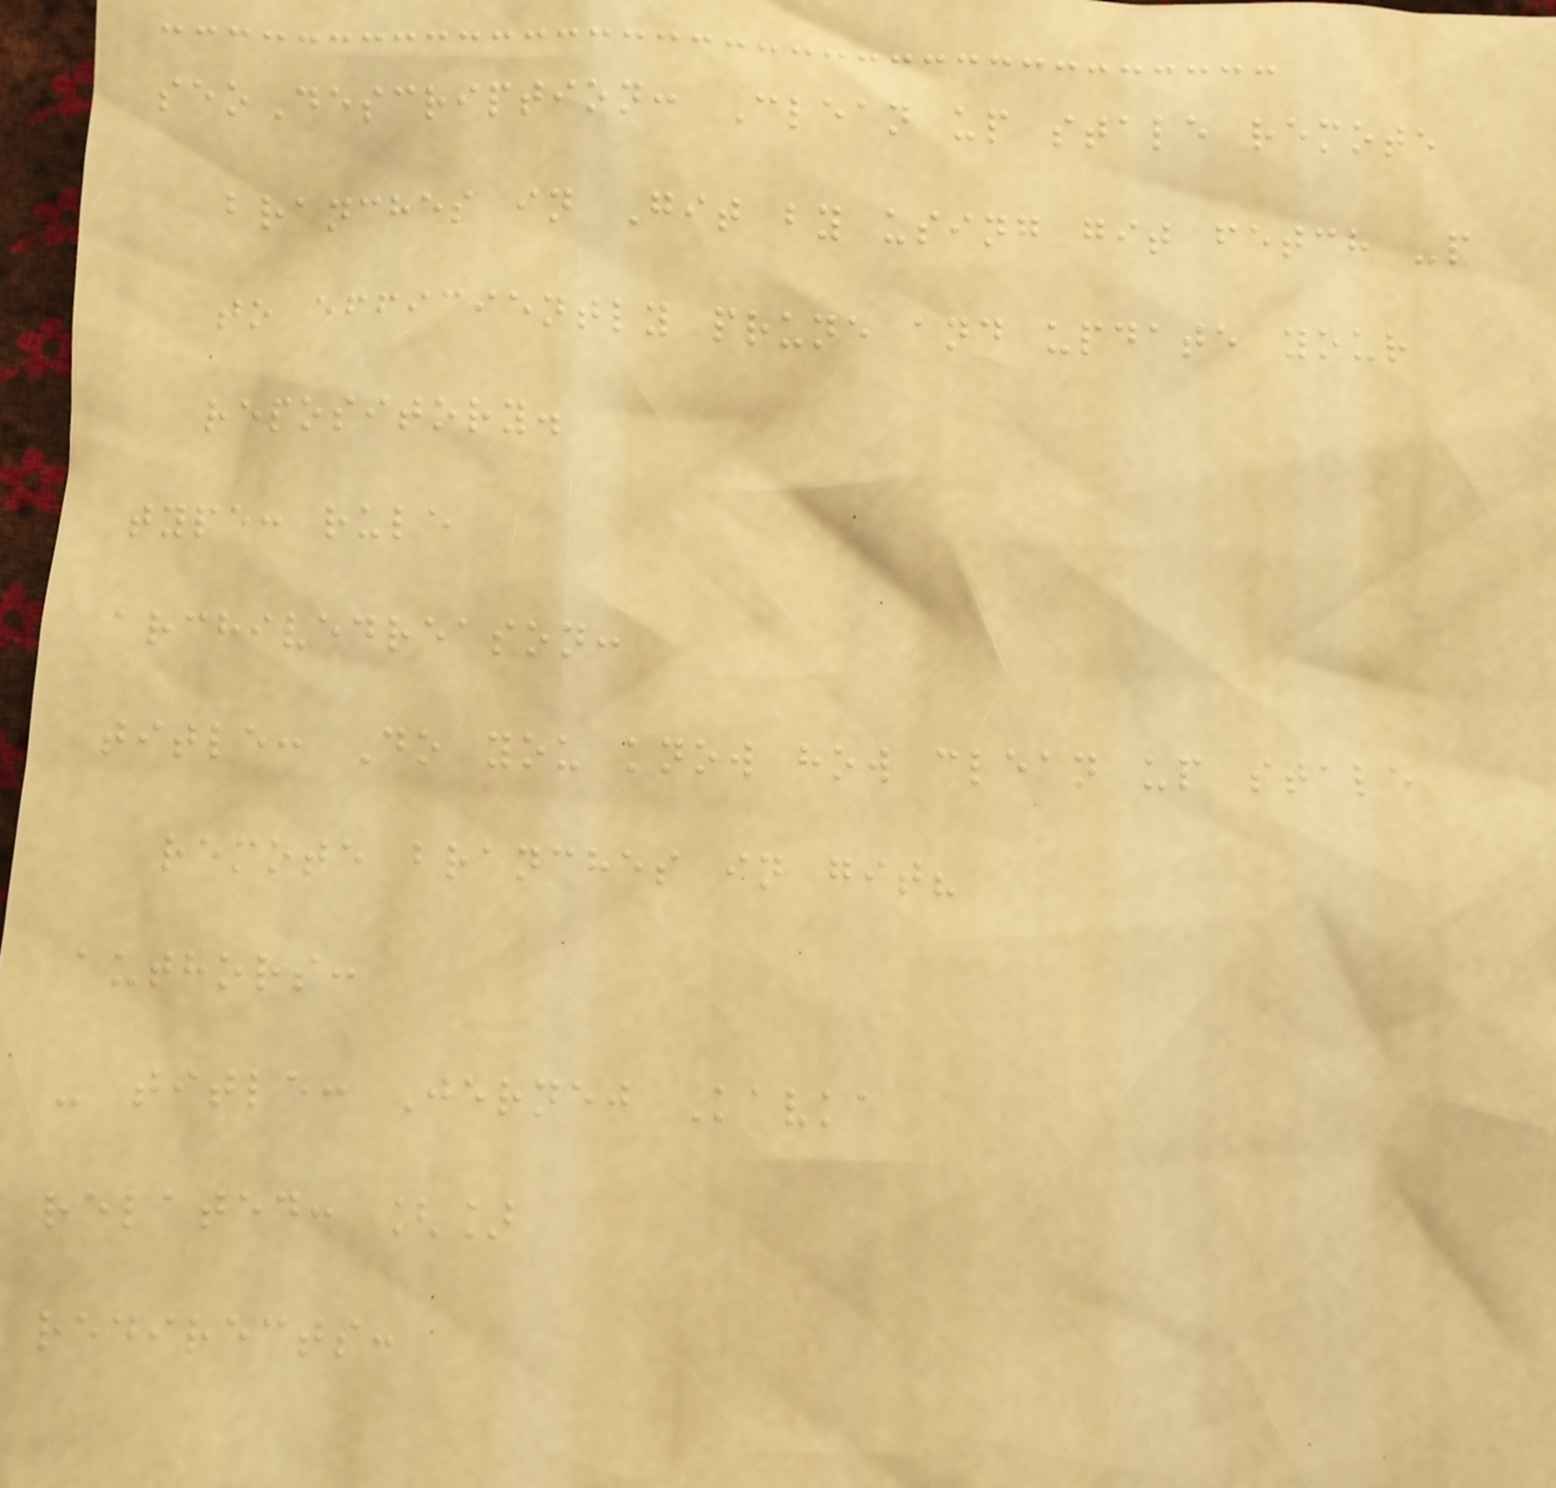seoDescription: Clean up stale remote
branches in Git by using git fetch -p
to efficiently prune and update your
repository.
type: rule
archivedreason:
title: Do you know how clean up stale
remote branches in git?
authors:
- title: Jernej Kavka
related: []
redirects:
